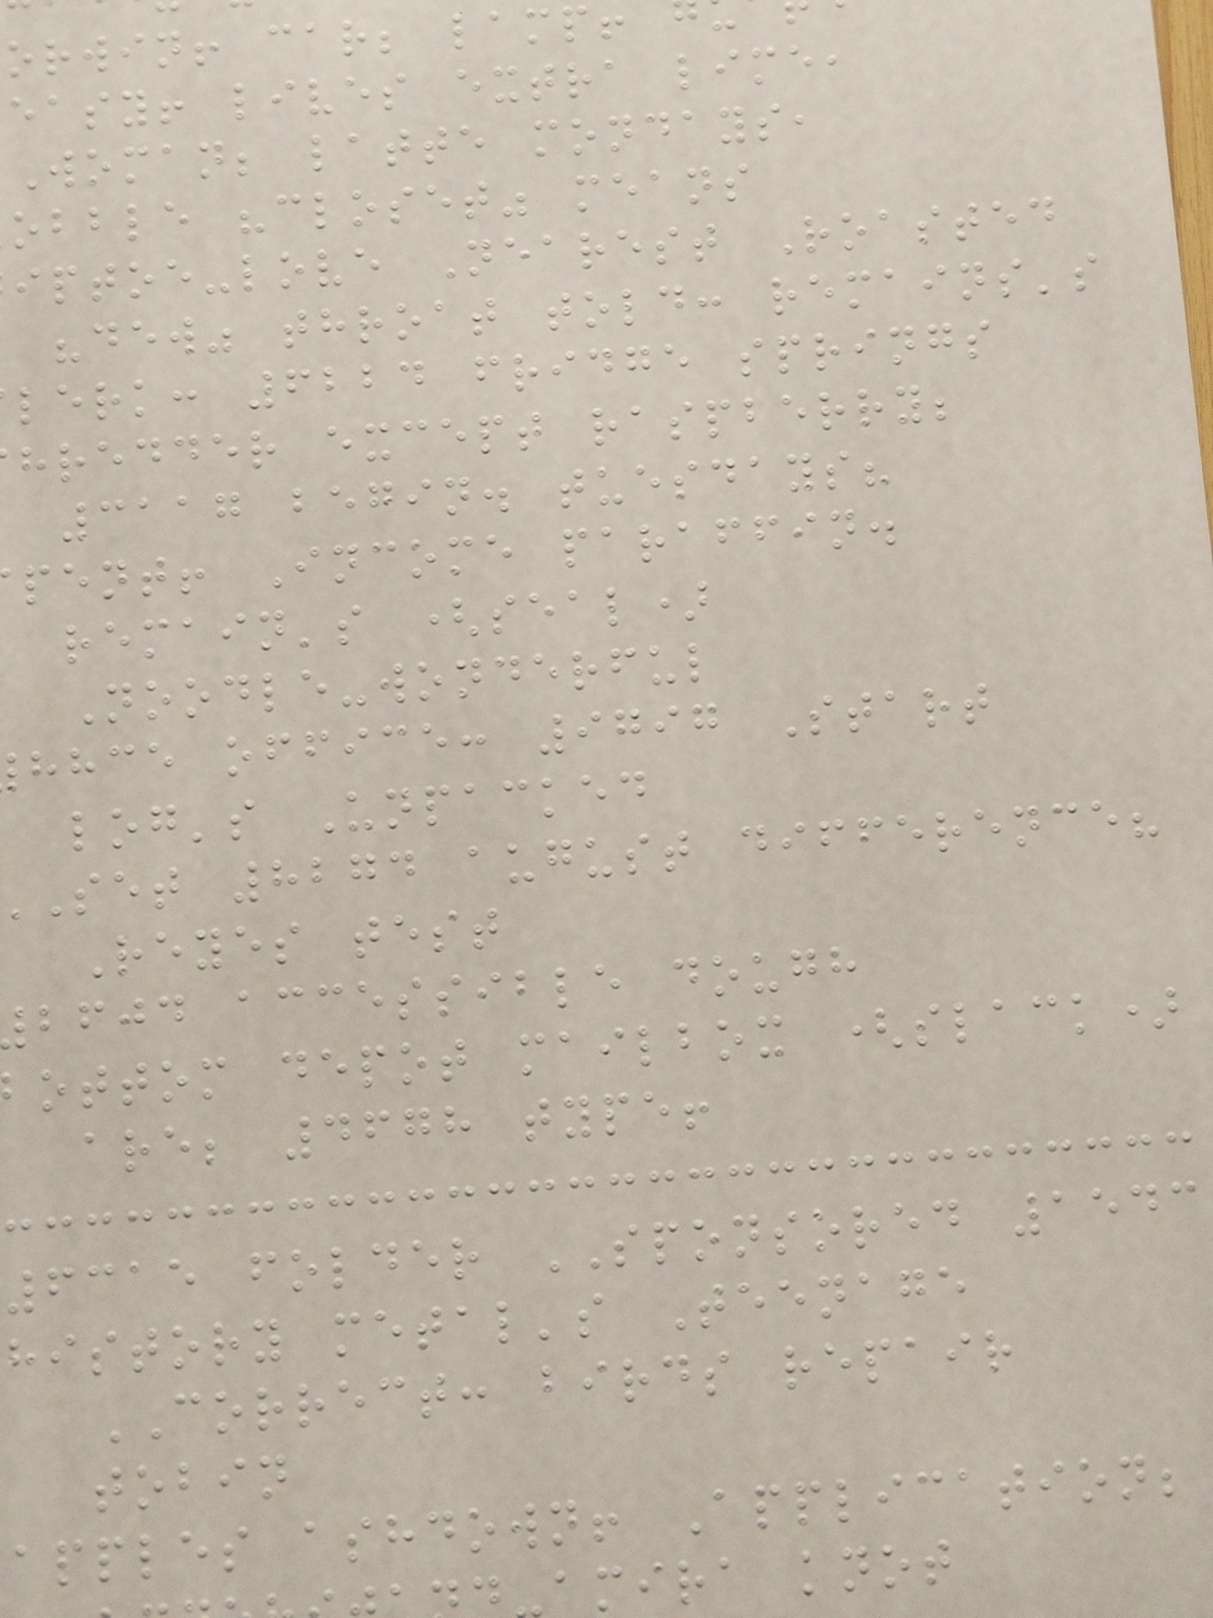orwin! car; lamp!
easy! lives extra lime,
woman; latte mondays,
obble "closet" means
iptoe-love Nearest Roasted
"dew" throat told: remains's
lerk: 6224 fridge springs
hredder except raspberry;
3117 begin. tuesdays?
pent! Income paraffin.
remain's (seal)
Noodle-wonderful
hhce office: 9797 Start
log's Unpacked
set 8274 august difference?
Reyes test
bfjd accessible dough
ottom depot mailbox (slack)
are; 4678 type!
6315 folder SPONSORED 1543
history metal's Teenage
CORRECT: birds repair
tobin
apples ashdown! Application;
amira knot
